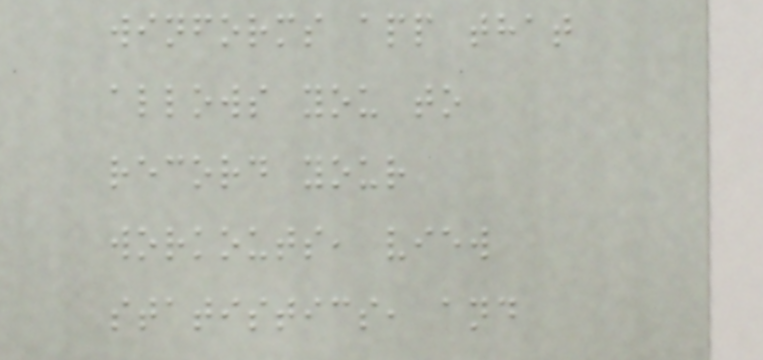winforms app that
allows you to
record your
workouts, view
statistics, and
